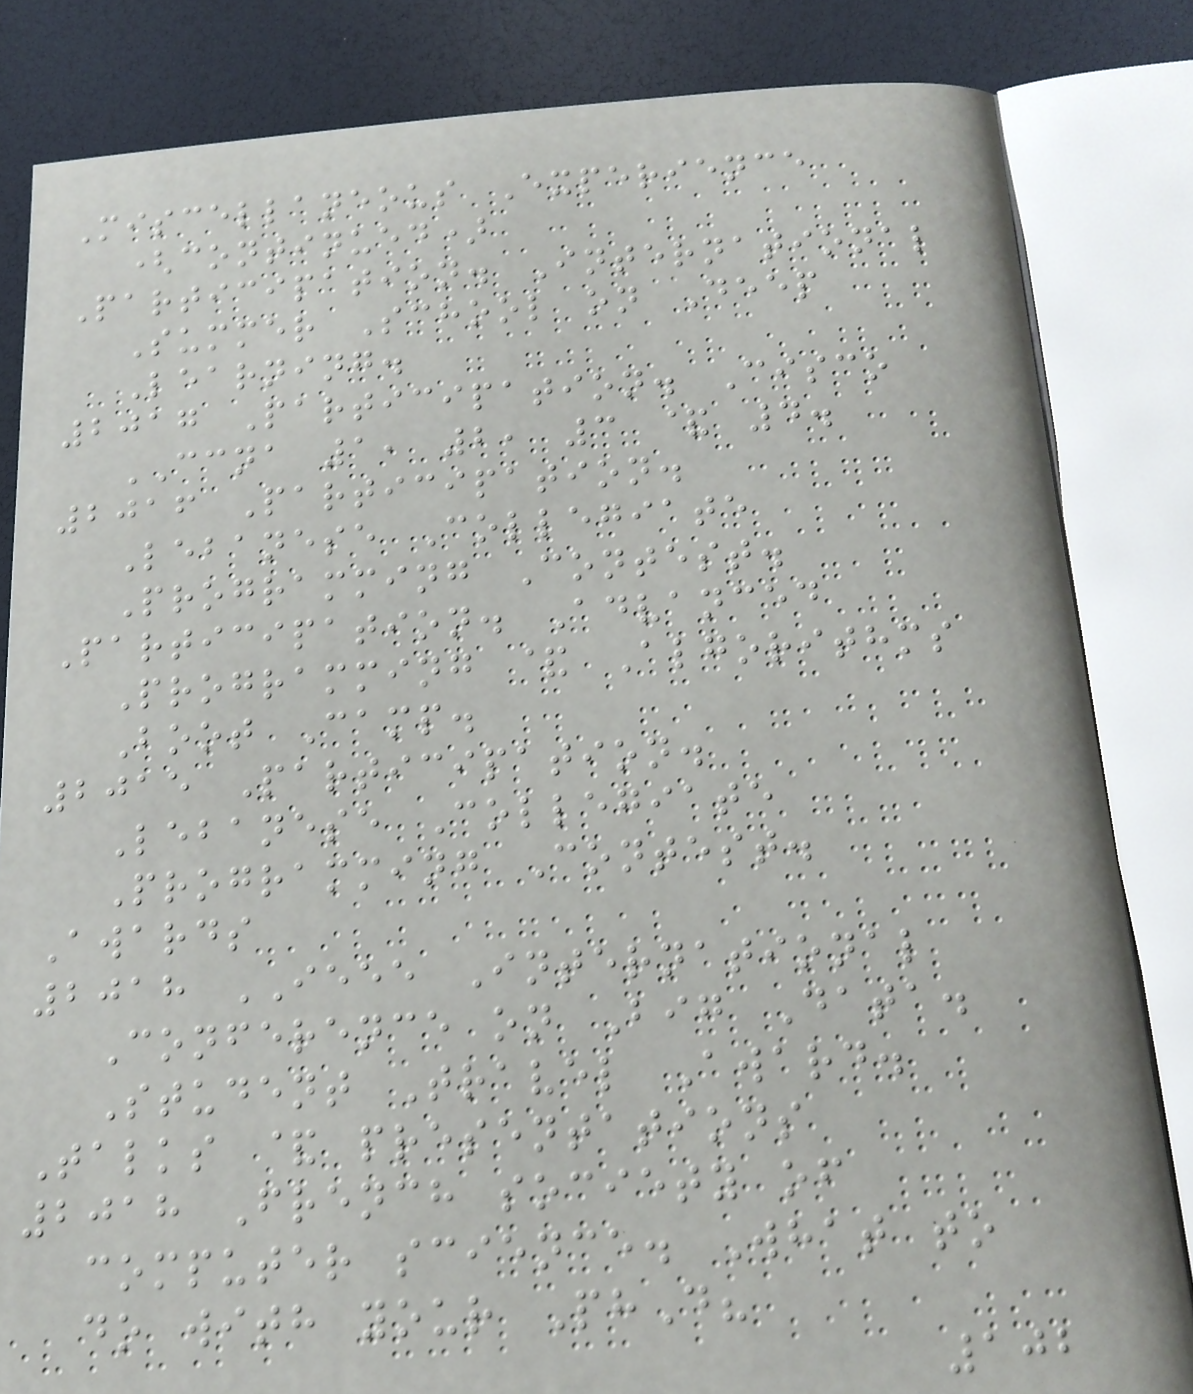Miscellaneous Experience
(continued)
Participation. International
Summer School on Deep
Learning.
2017 Participation. Cisco
CCNA 1, 2, 3 & 4.
2016 Participation.
Lebanese Collegiate
Programming Contest.
Participation. Advanced
Programming & Algorithms
Boot Camp.
2015 Participation.
Lebanese Collegiate
Programming Contest.
Awards
2018 IEEE International
Conference on Big Data.
Student Travel Award.
Talks & presentations
2018 French society of
computer science. What to
do with your PhD?
102
